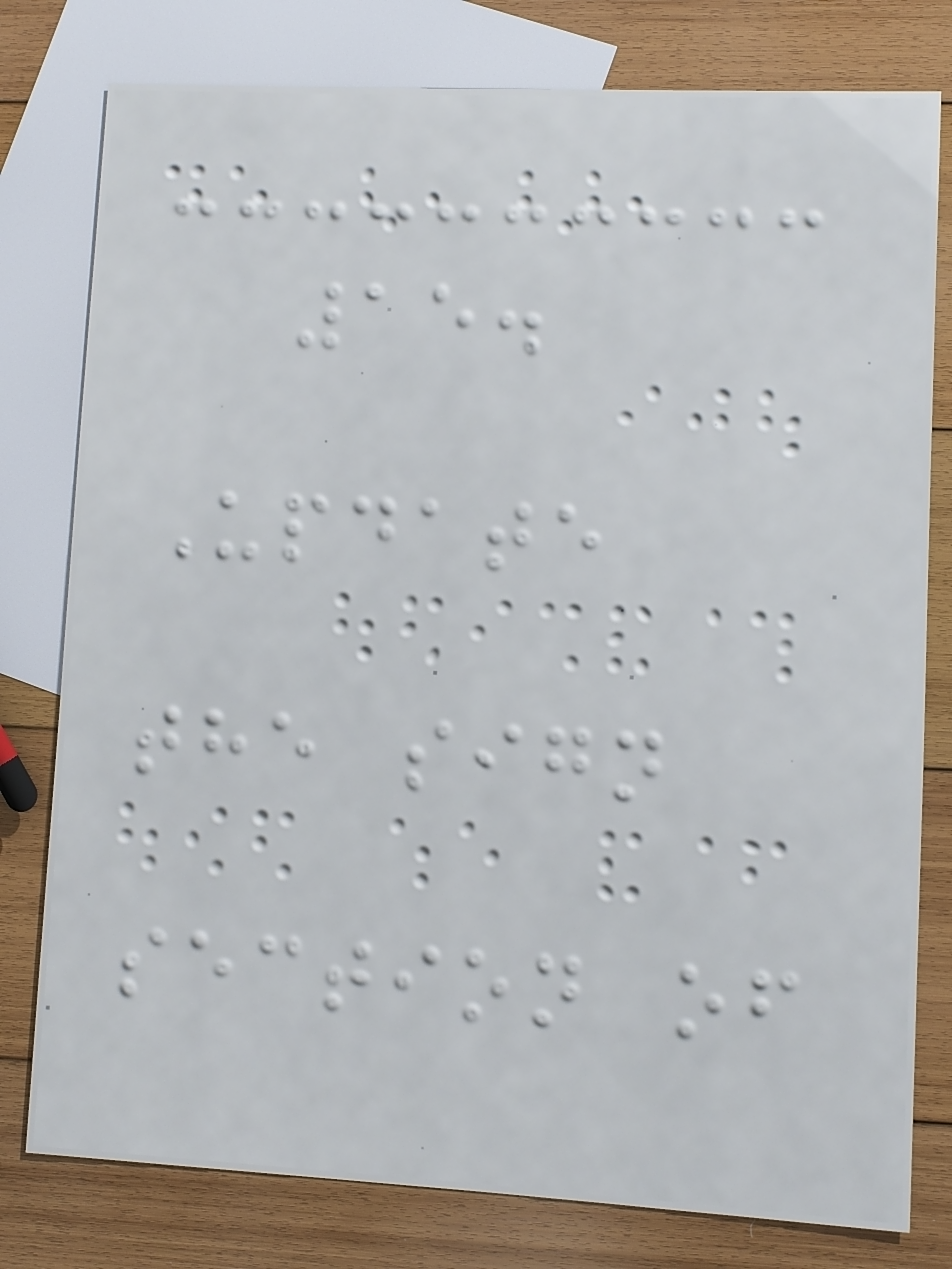15.
Update
the sign
section of
